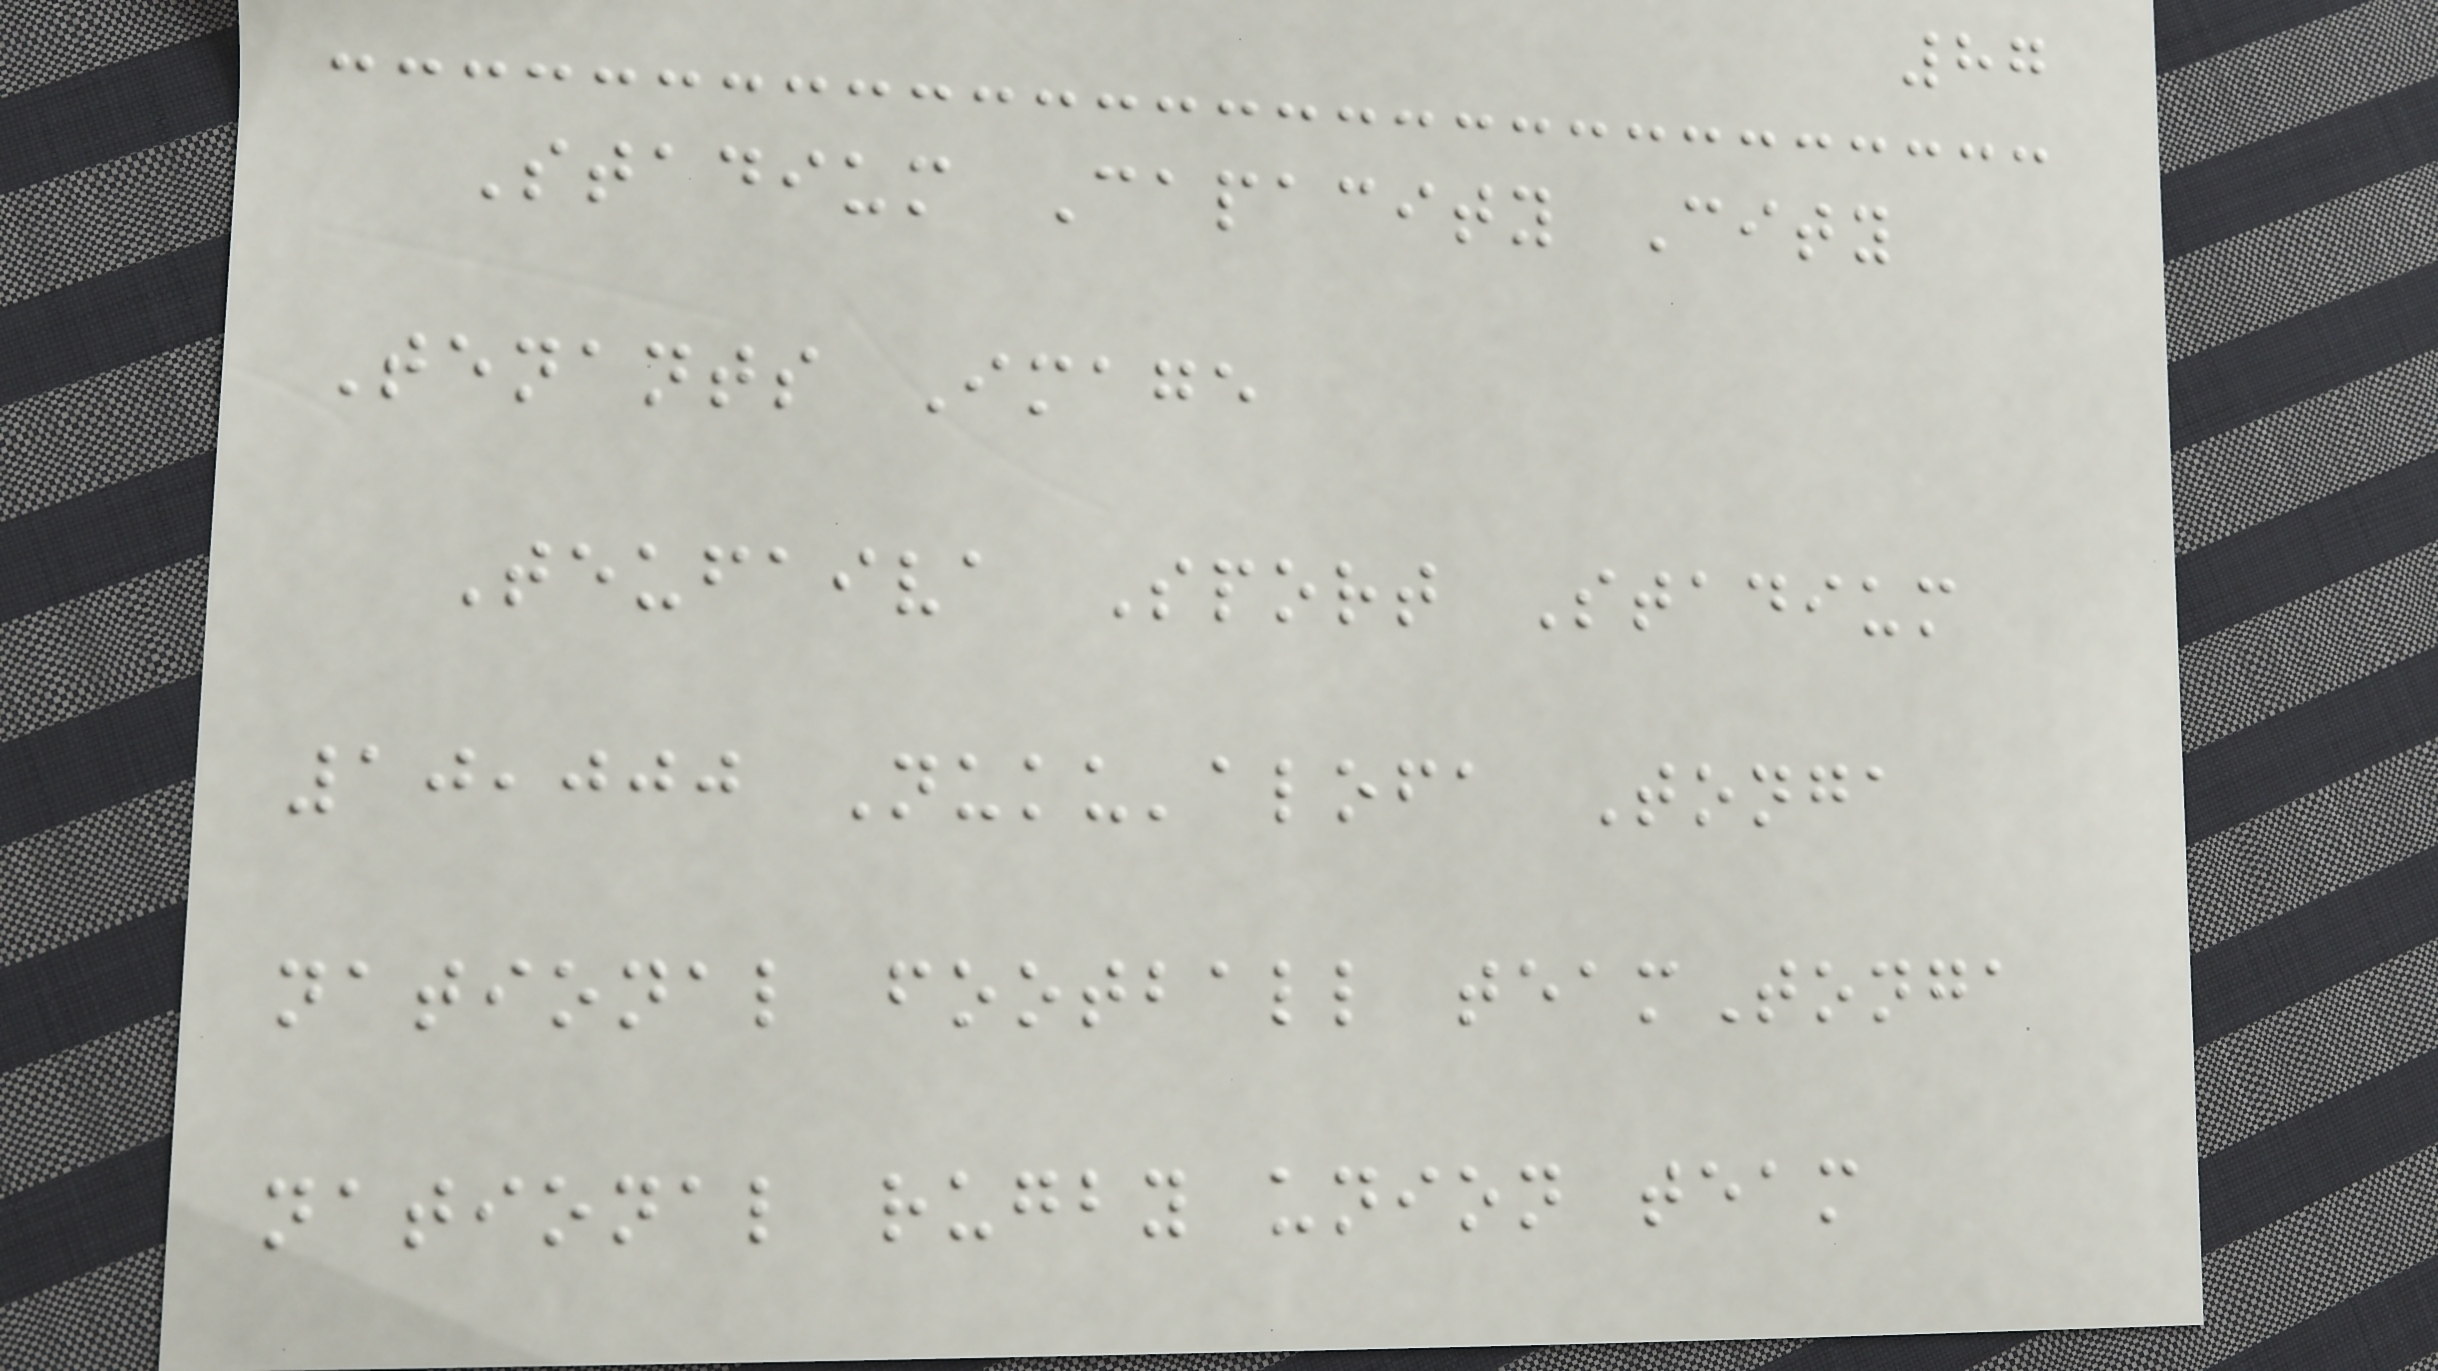87
Stadium Capacity City
Tenants Image
Teufaiva Sport Stadium
10,000 Nuku'alofa Tonga
national football teamTonga
national rugby union team
